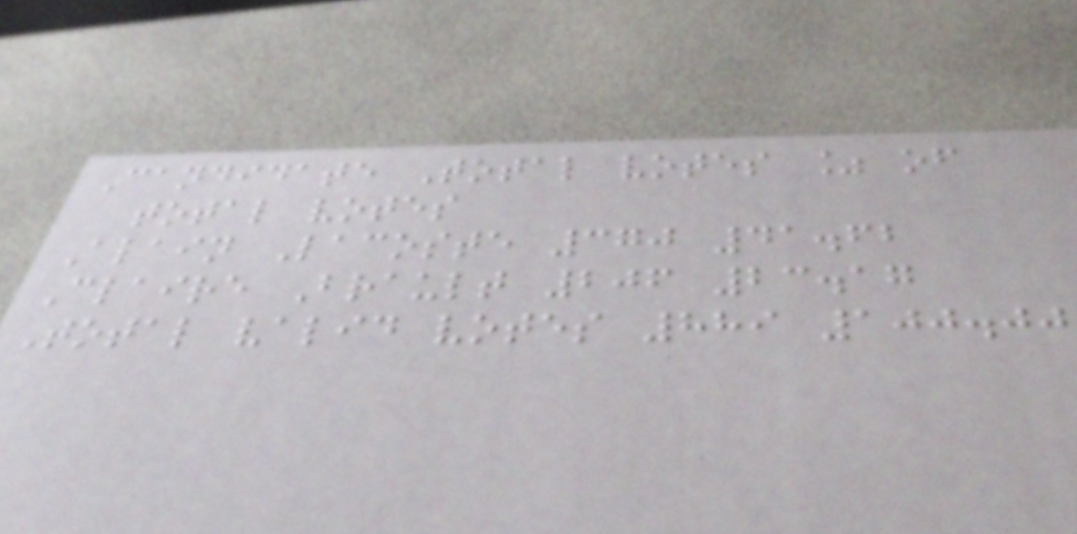Candidate Total votes % of
total votes
Alain Lacoste 370 41.62
Claire Brault 206 23.17
Total valid votes 889 100.00
